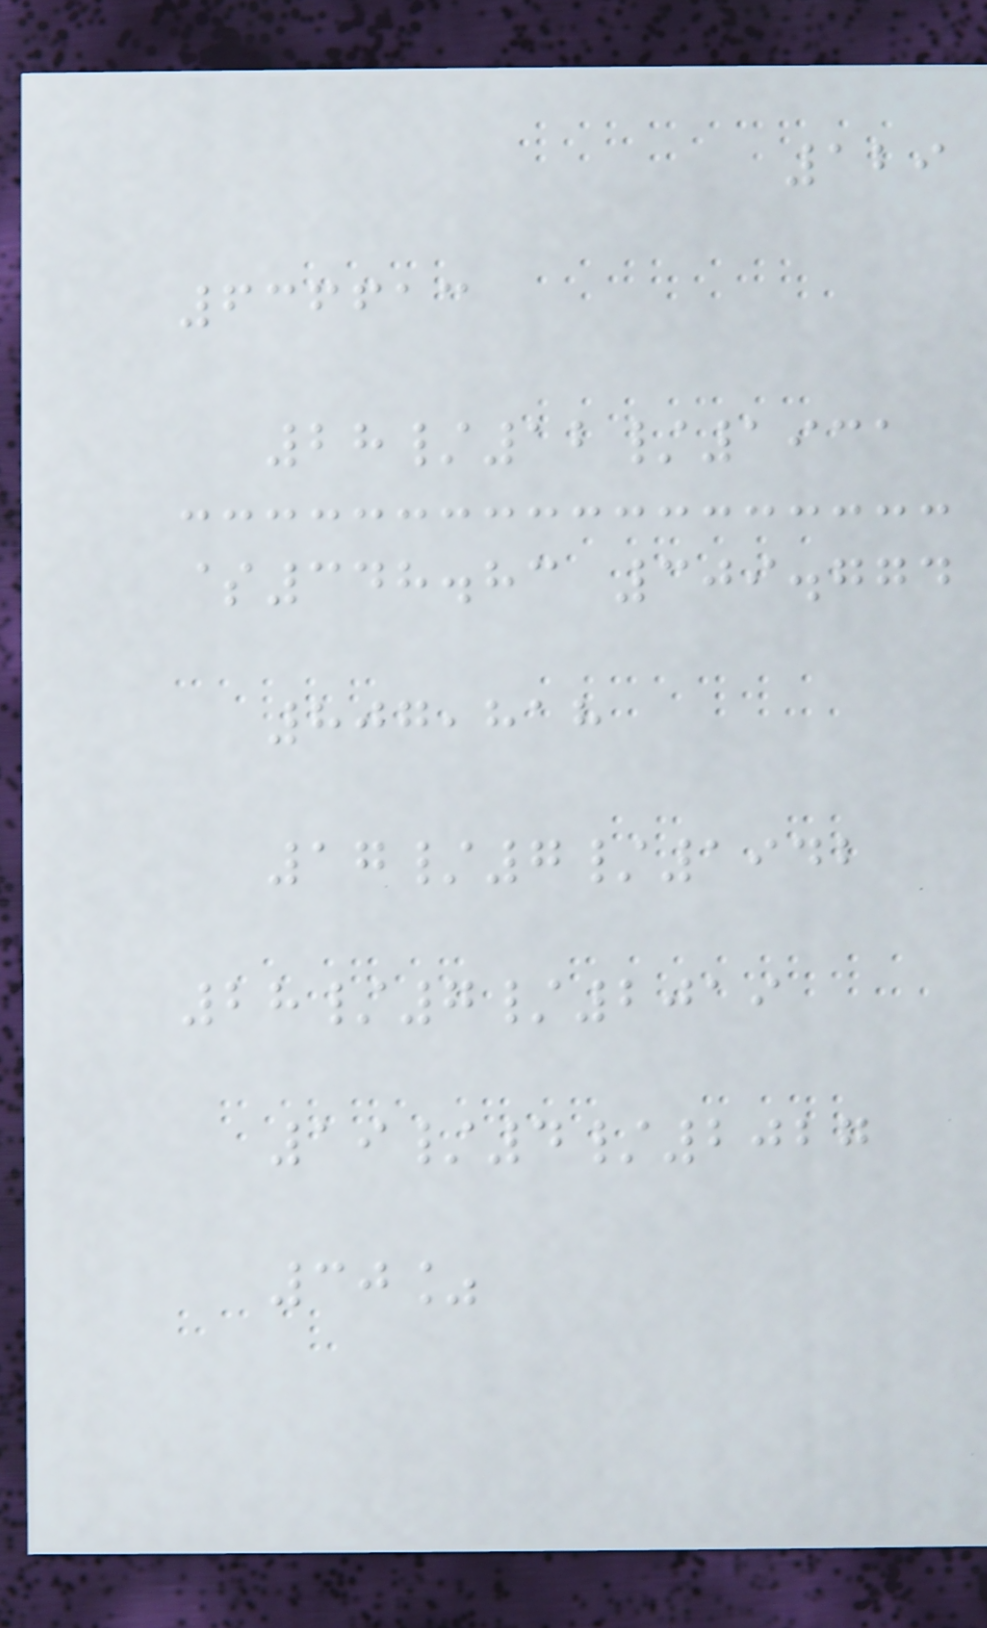129
636613
28/12/1931
$348.83 309.774
807,818
17/7/1942
28/7/2019
19/4/2027
30%
